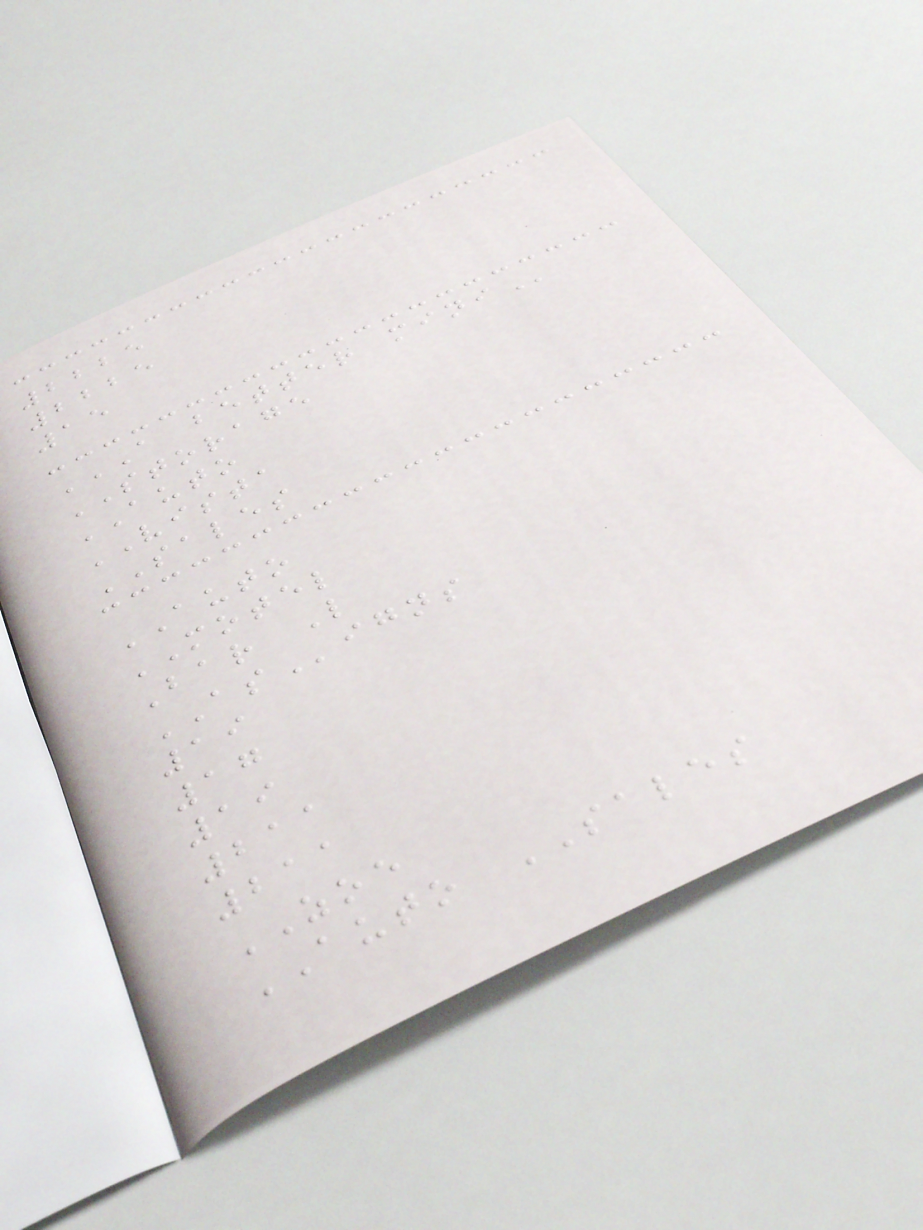2225
2225
15
A BETTER MINI
STORAGE
AUTO
VISTA
SALES
AUTO
MOTEL
Bar L
ASigns
19
17
19
211
211
ZOE
AUTO SALES
